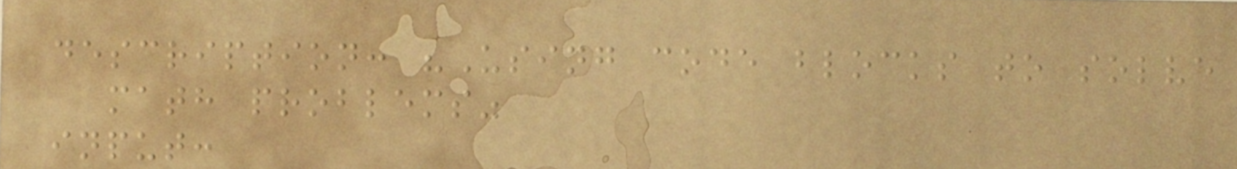description: "Using code blocks to solve
math problems"
input:
